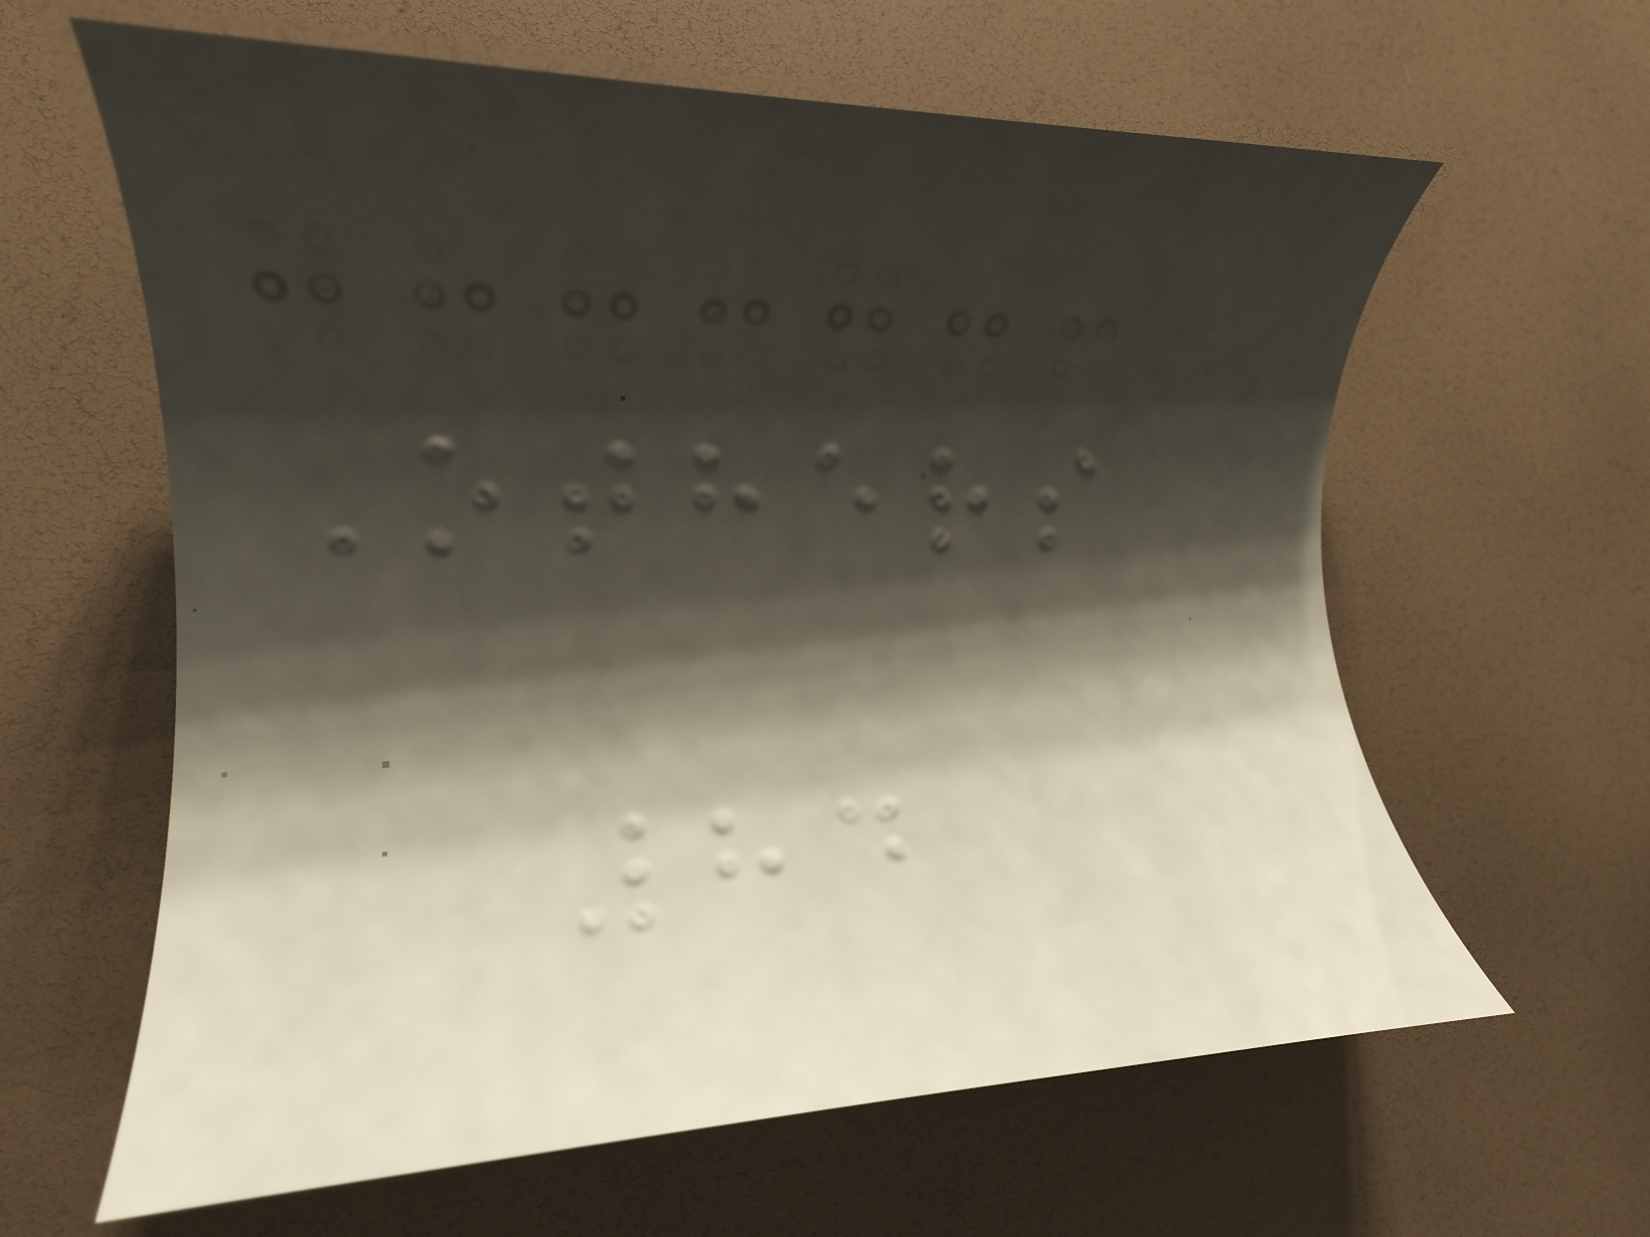Others
84
